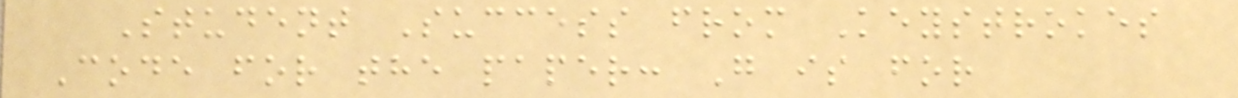Student Success from Keystrokes
Code for the paper: G is for
